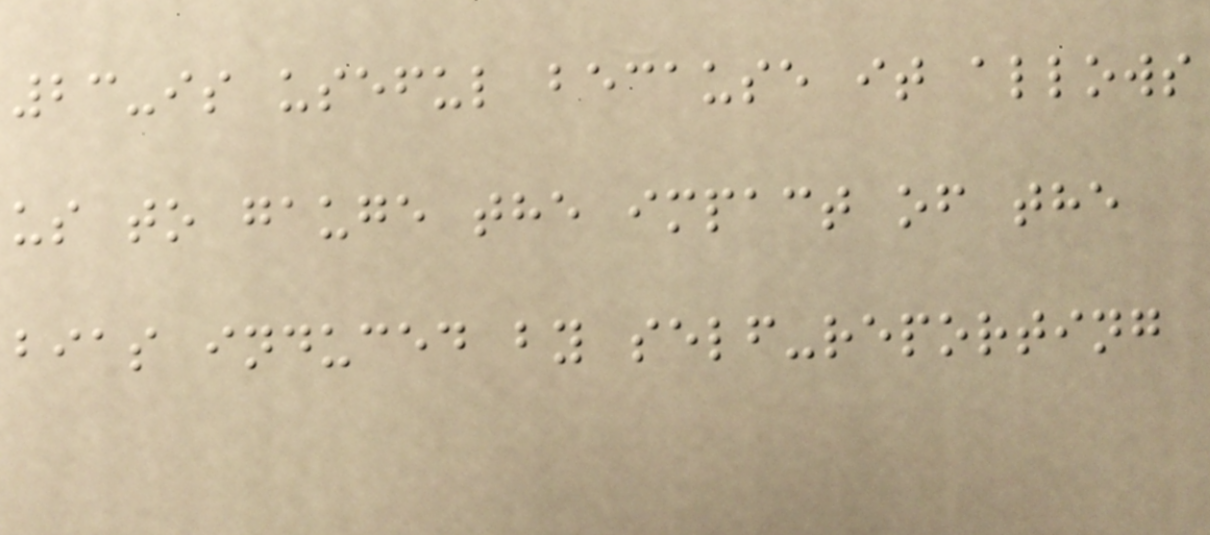23-is useful because it allows
us to gauge the impact of the
bias induced by self-reporting
